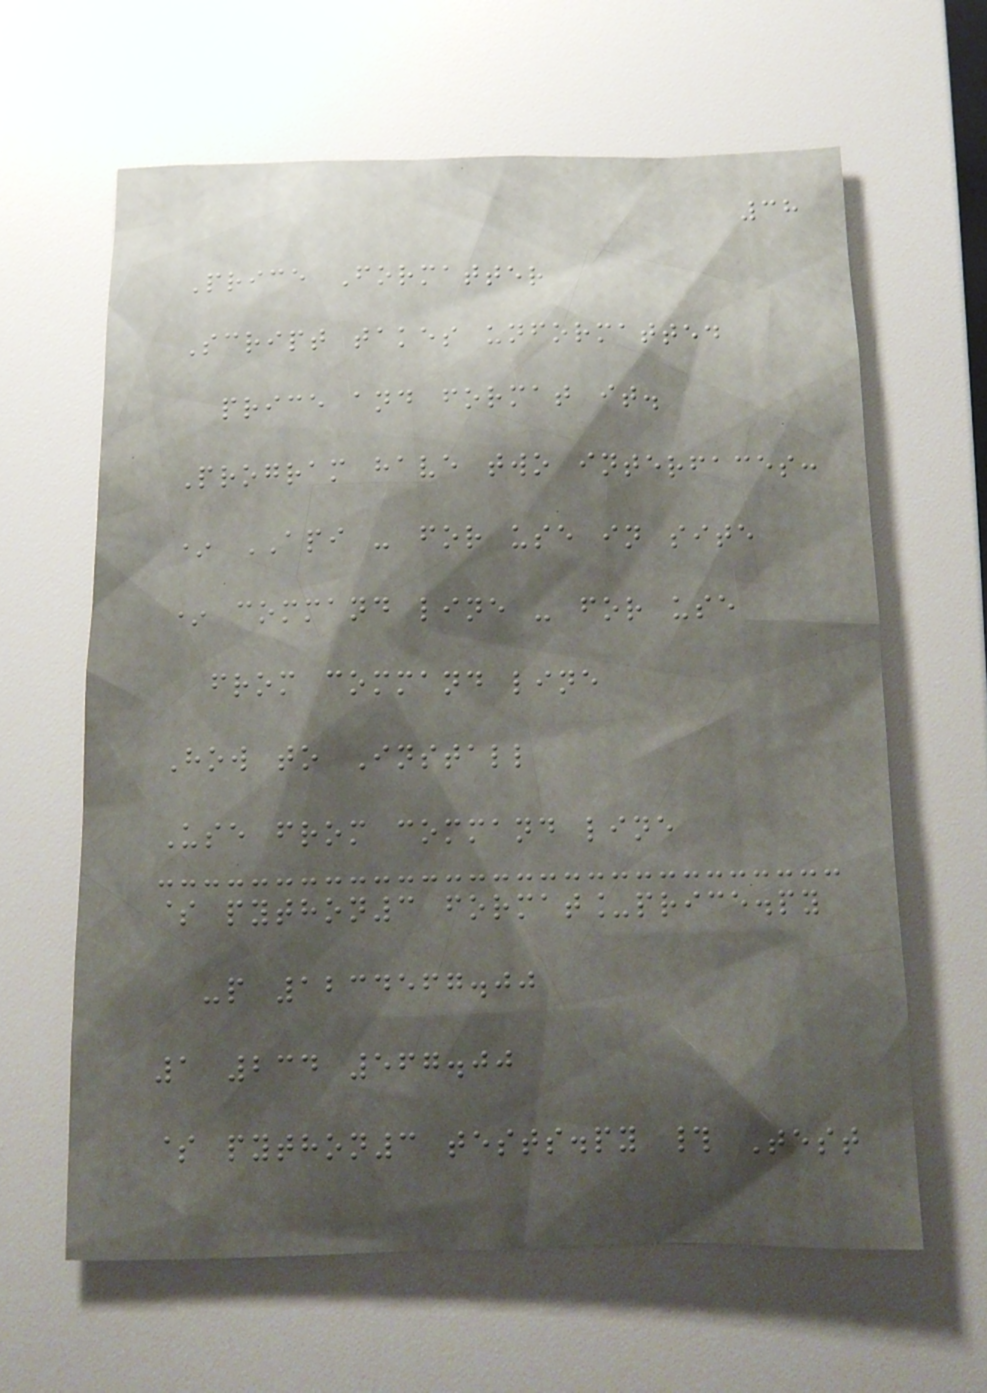38
Price Formatter
Script takes unformatted
price and format it.
Program have two interfaces:
* API - for use in site
* command line - for use
from command line
How to Install
Use from command line
$ python3 format_price.py
-p 1234567.00
1 234 567.00
$ python3 tests.py # Test
